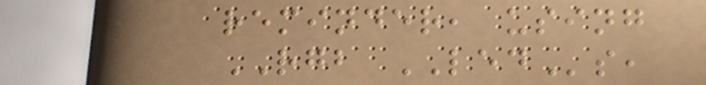reminder, using
RGB LEDs,
